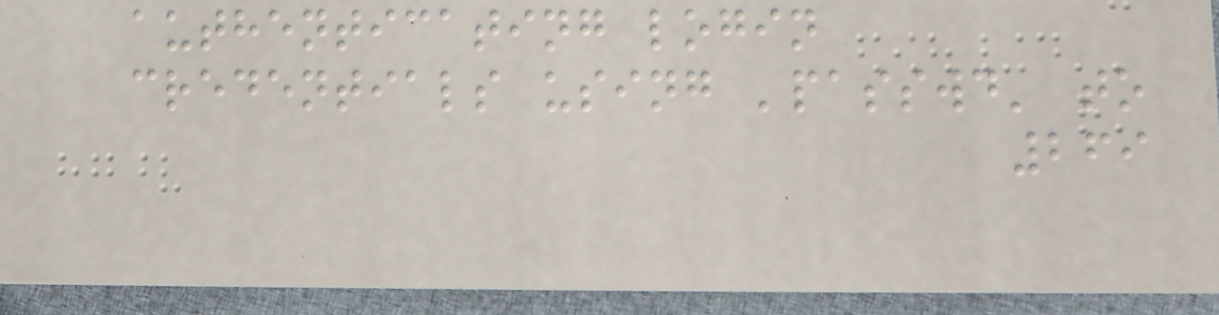authenticating login
credentials using 'passwd' to
269
